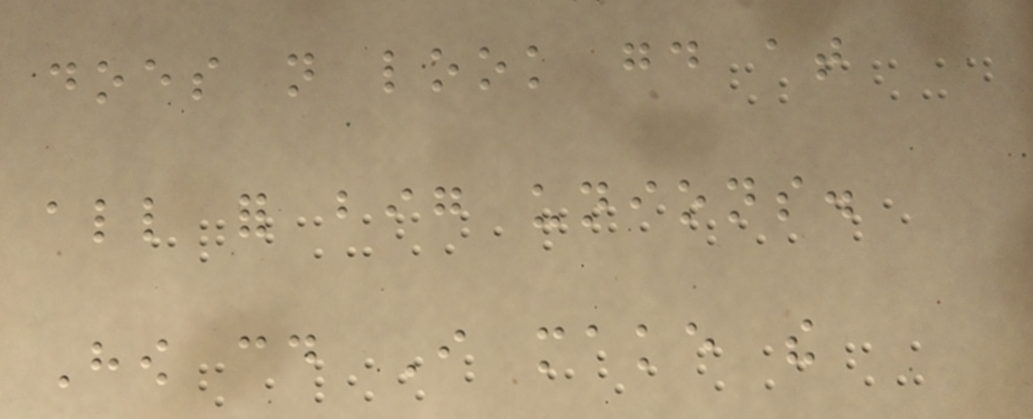does not look good at
all for big unions.
How could I make the
